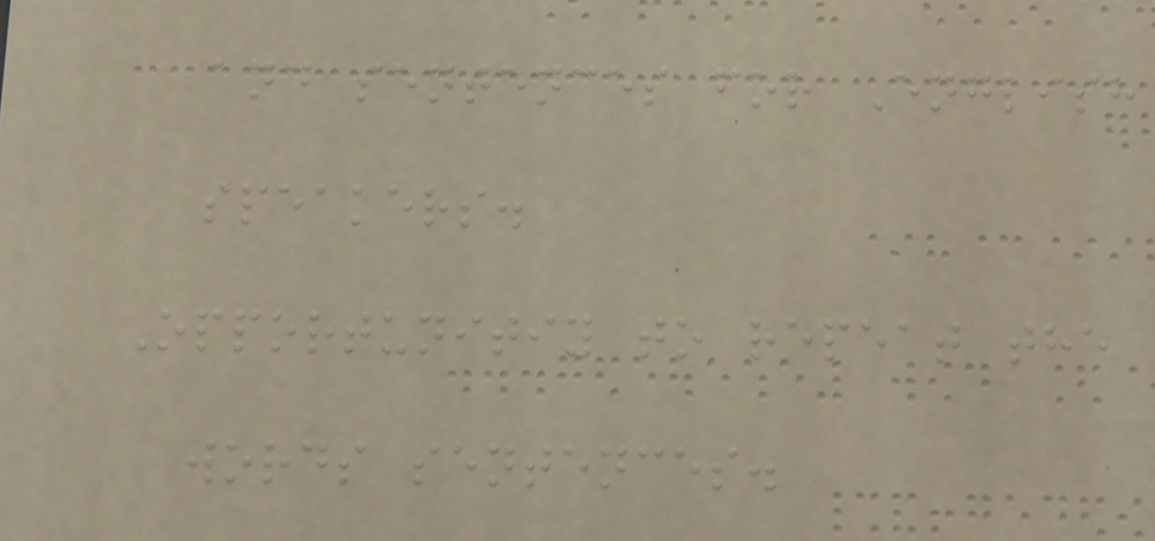and sentences for English
speakers.
Opportunitiy to repeat the
words sentences.
